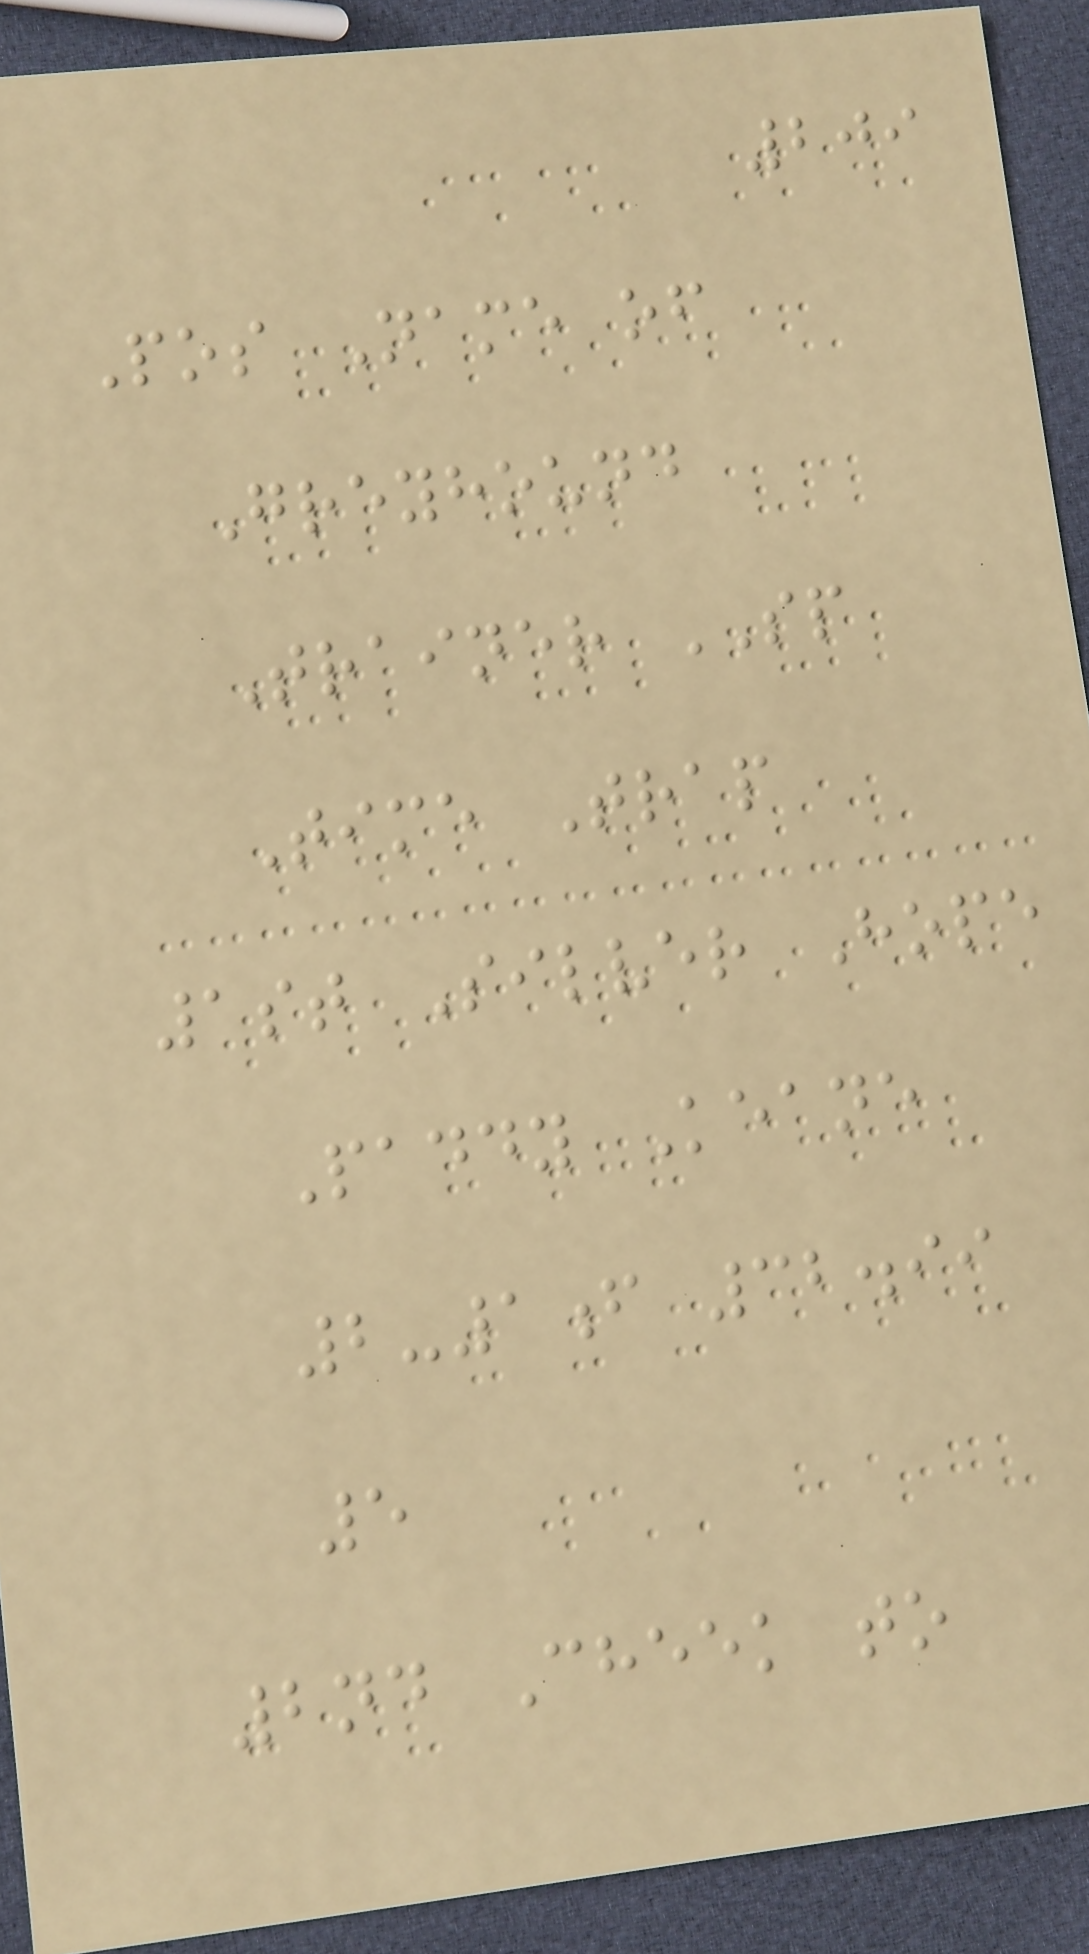209
Pos Name of
Greyhound
Trainer SP
Time Trap
1st Silver Hope
Paddy Keane
2-1f 32.99
5
2nd Cheek to
